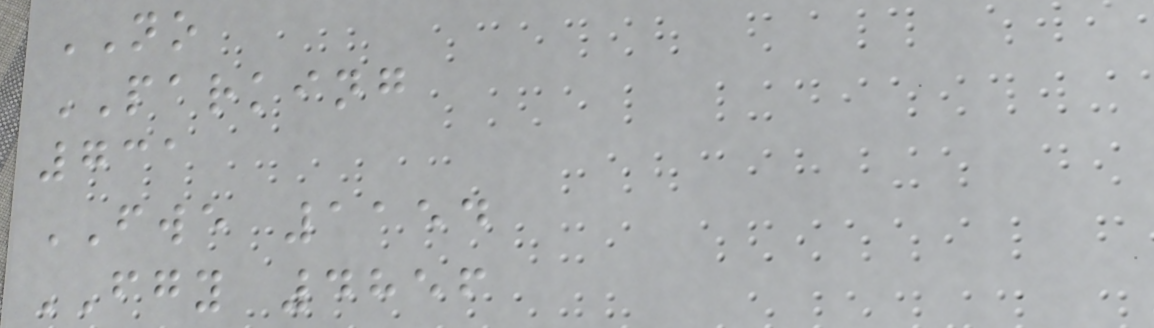NO
PARKING
731
FWE 1154
FGY 4856
